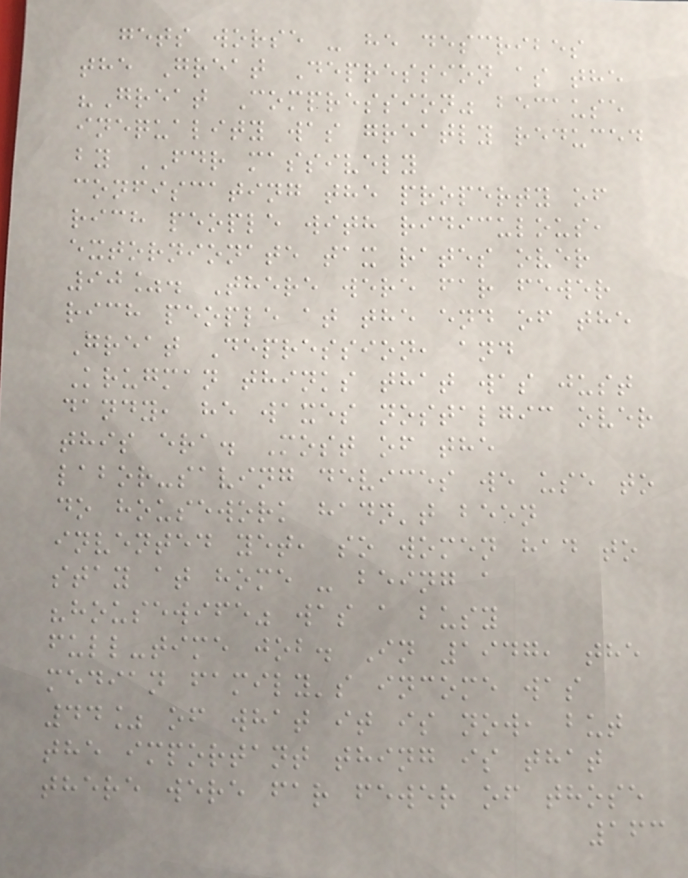gets worse - he describes
the Great Depression as the
"Great Compression" because
inequality was greatly reduced
by FDR massively
confiscating the property of
rich people with ridiculous,
extornionate tax rates over
90%. There were far fewer
rich people at the end of the
Great Depression, and
Krugman thinks that was just
dandy, he waxes nostalgic over
this era. Most of the
labor-saving devices we use to
do housework hadn't been
invented yet, so women had to
stay at home - being a
"housewife" was a busy
full-time job. In 1947, the
median family's income was
44% of what it is now, but
the important thing is that
there were far fewer of those
163
